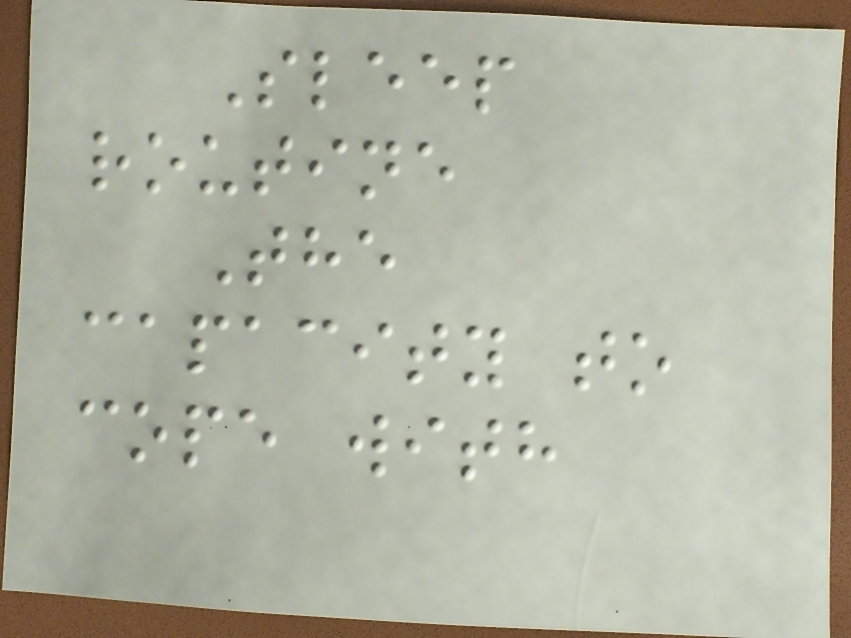Sleep
routine
The
capacity to
cope with
